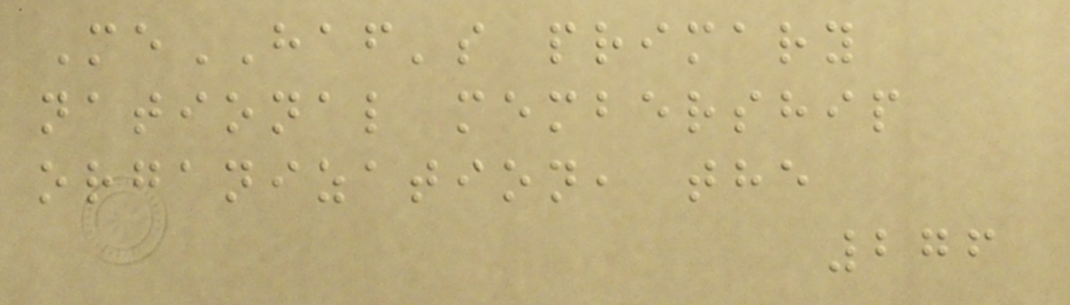MeHAF's primary
national membership
organization, the
276
